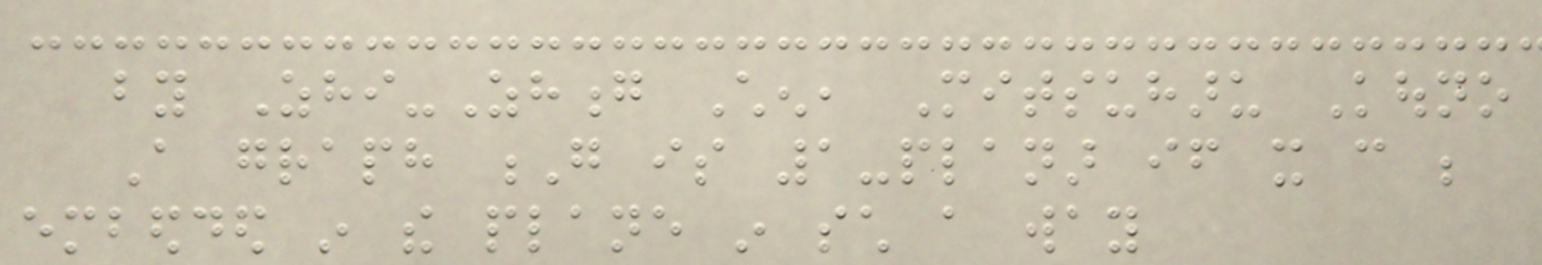by Zhi-Zhong Chen, Mitsuharu Kouno
A graph G is 1-planar if it can be
embedded in the plane in such a way
